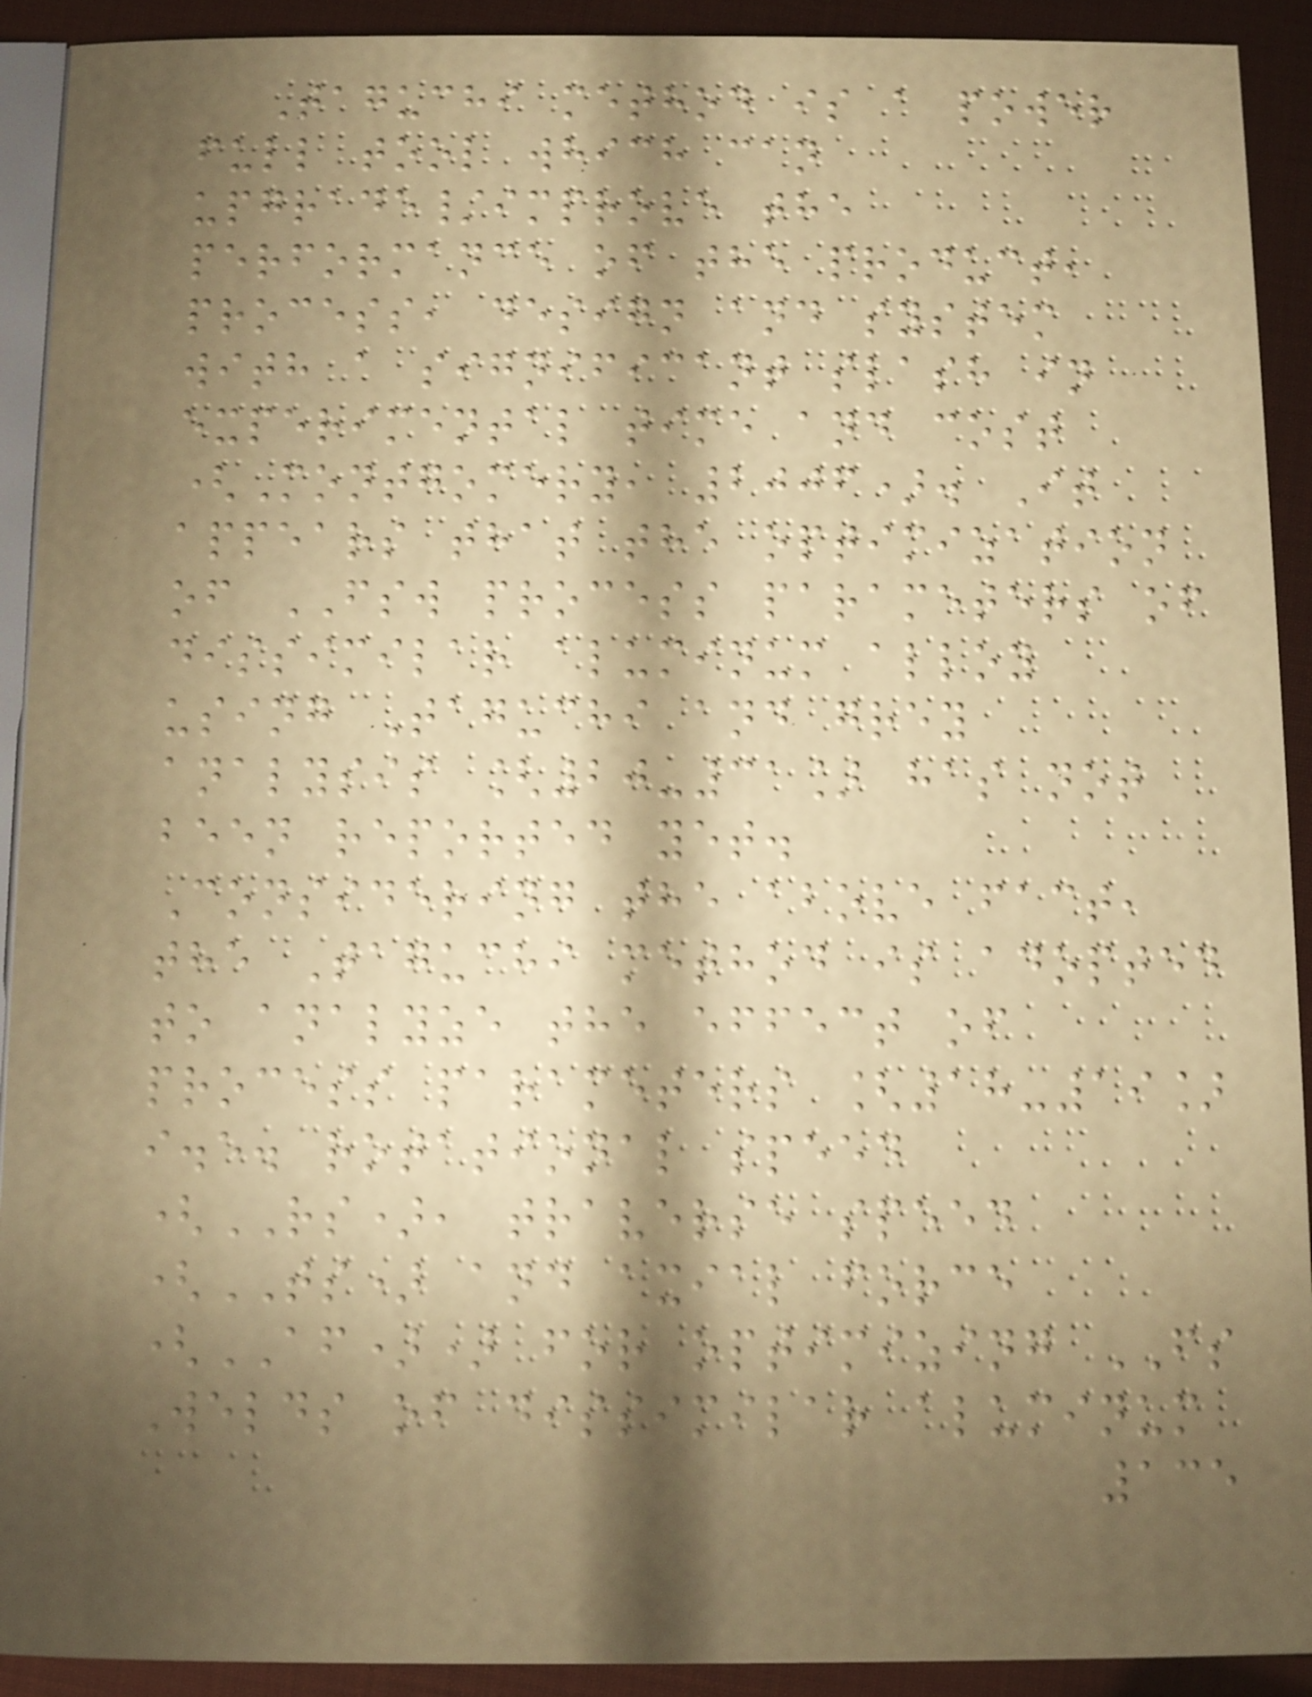Taguchi method is a power
full tool which can
upgrade/improve the
performance of the product,
process, design and system
with a significant slash in
experimental time and cost
(Montgomery, 2006). It
appears that the optimization
of FSW process parameters of
dissimilar aluminum alloy
using Taguchi and grey
analysis [20-31] has not
been reported yet.
Considering the above fact,
the Taguchi method is adopted
to analyze the effect of
process parameters [18-19]
i.e. rotational speed
(RS), traverse speed
(TS) and axial force
(AF)) for optimizing FS
Welds of dissimilar aluminum
135
